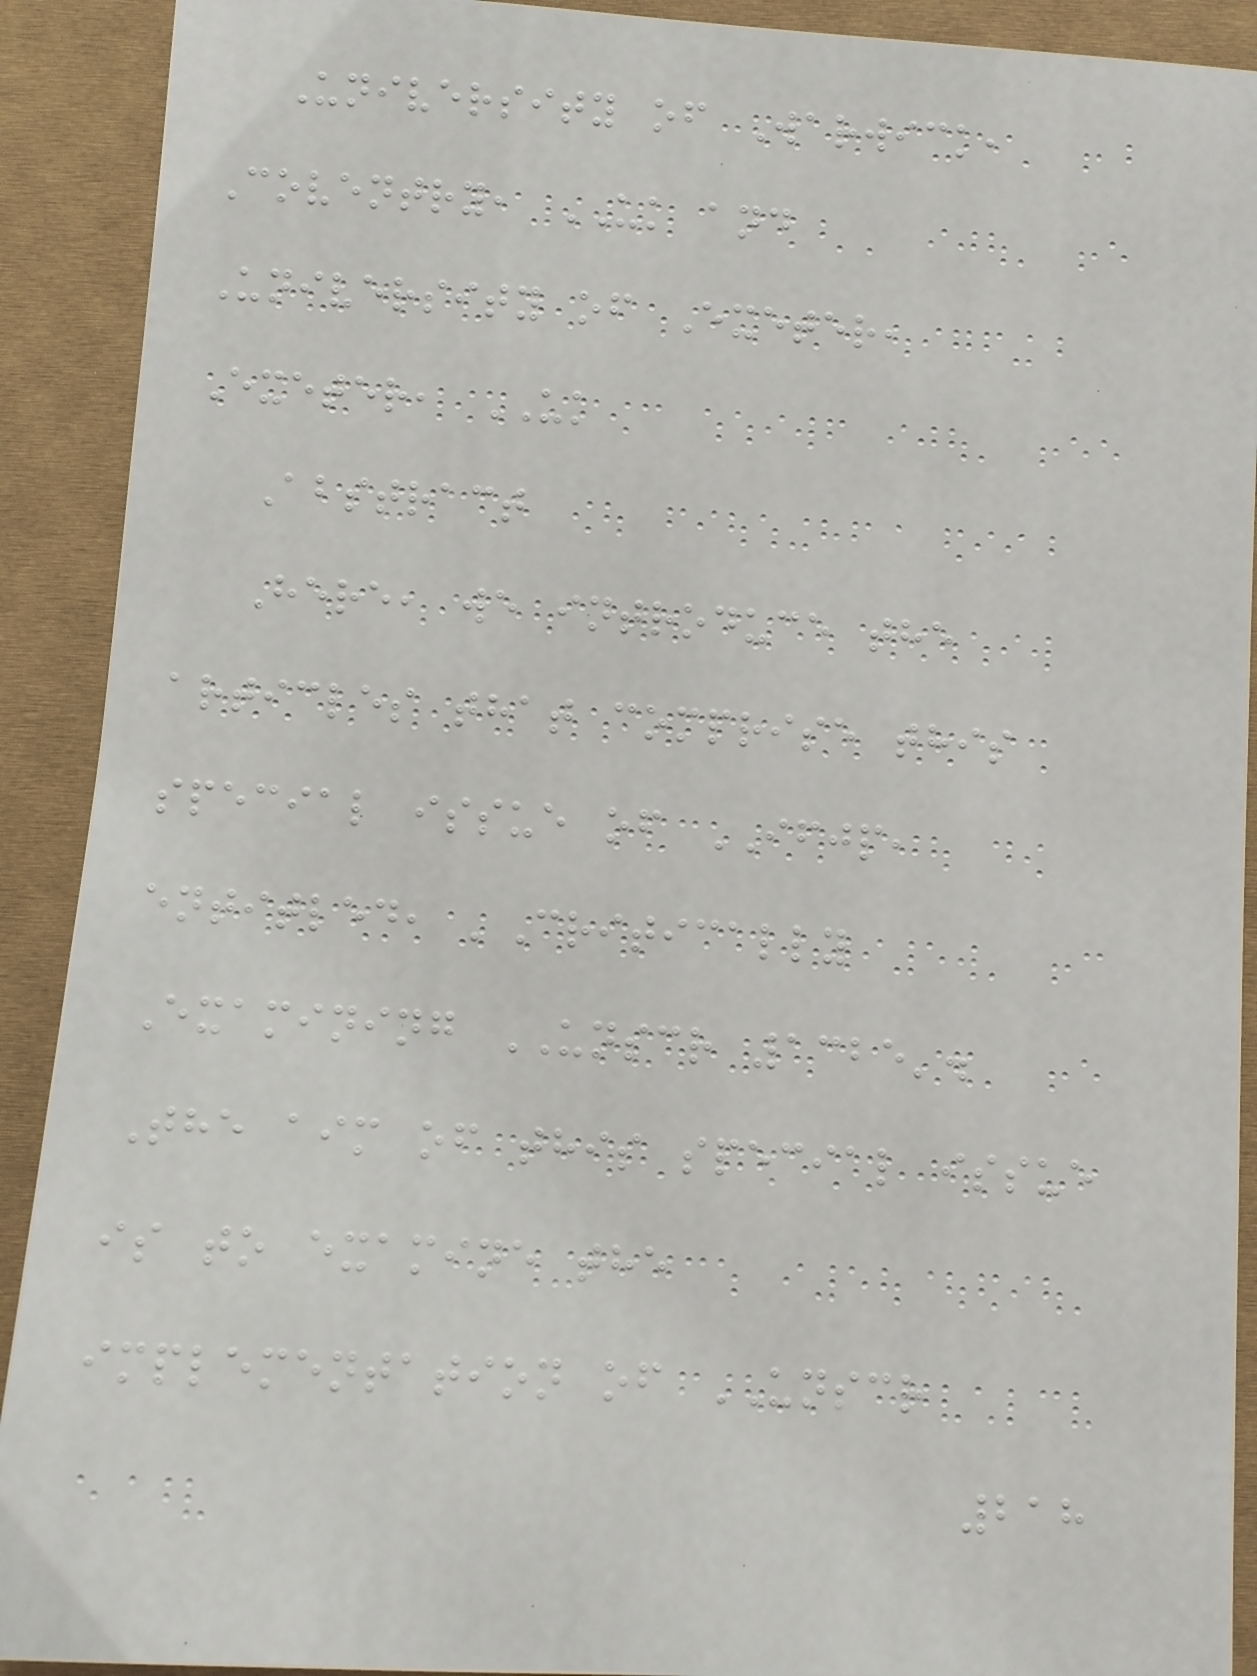University of Warwick,
Coventry, UK and
University of Exeter,
Exeter, UK
Abstract
Here, we introduce the
articles that comprise this
special issue of IFJP,
entitled, 'Critically
Examining UNSCR 1325'.
The aim of this special issue
is to examine the
implementation of UNSCR
218
